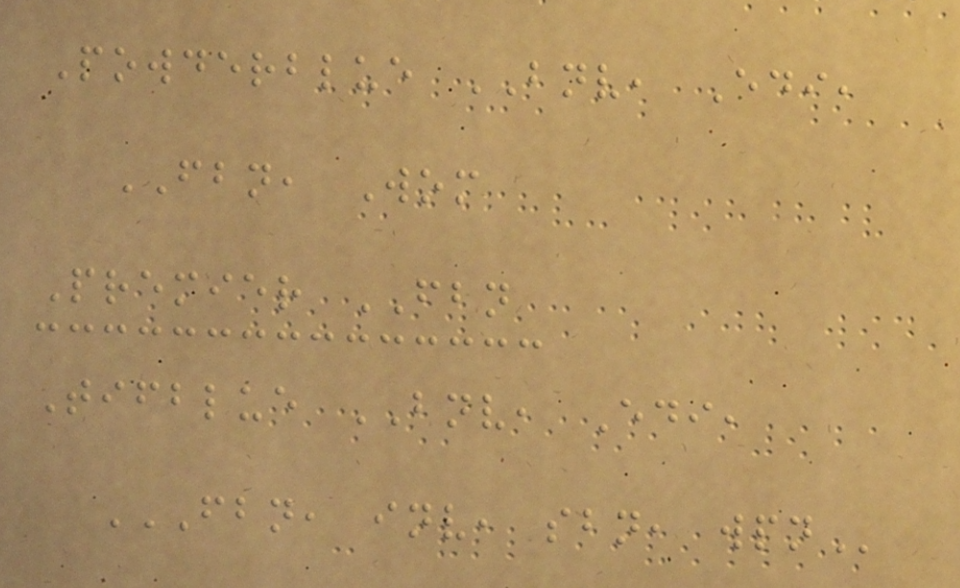Powderblue BNV, Edi,
FBN, Wom
Premier FBN
Tifblue BNV, Edi,
FBN, INV, SBN, WPN
